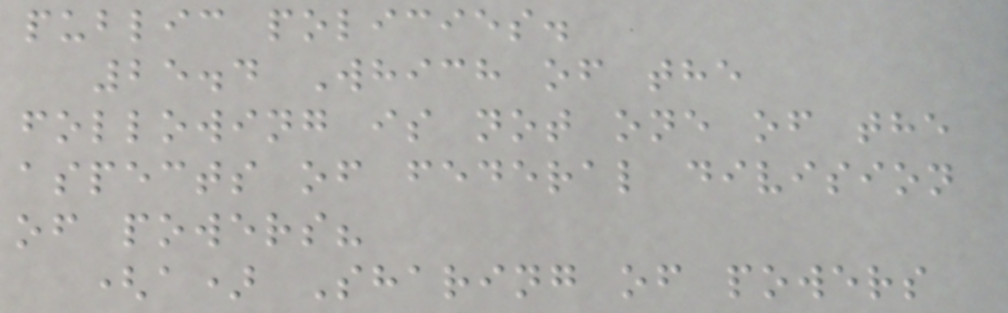public policies.
25.4 Which of the
following is not one of the
aspects of federal division
of powers?
(a) Sharing of powers
